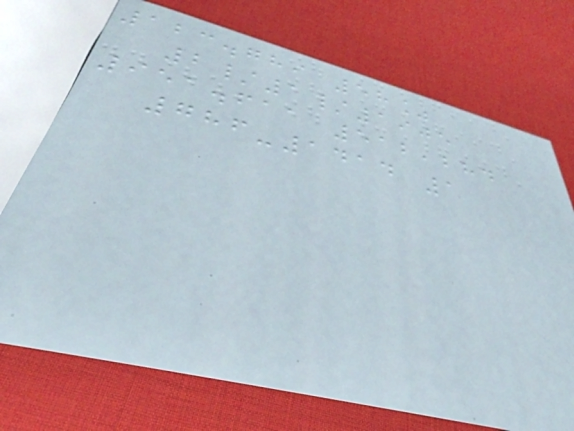123.789 58%
2/1/1905
951.611 512,284
786-1414 1
